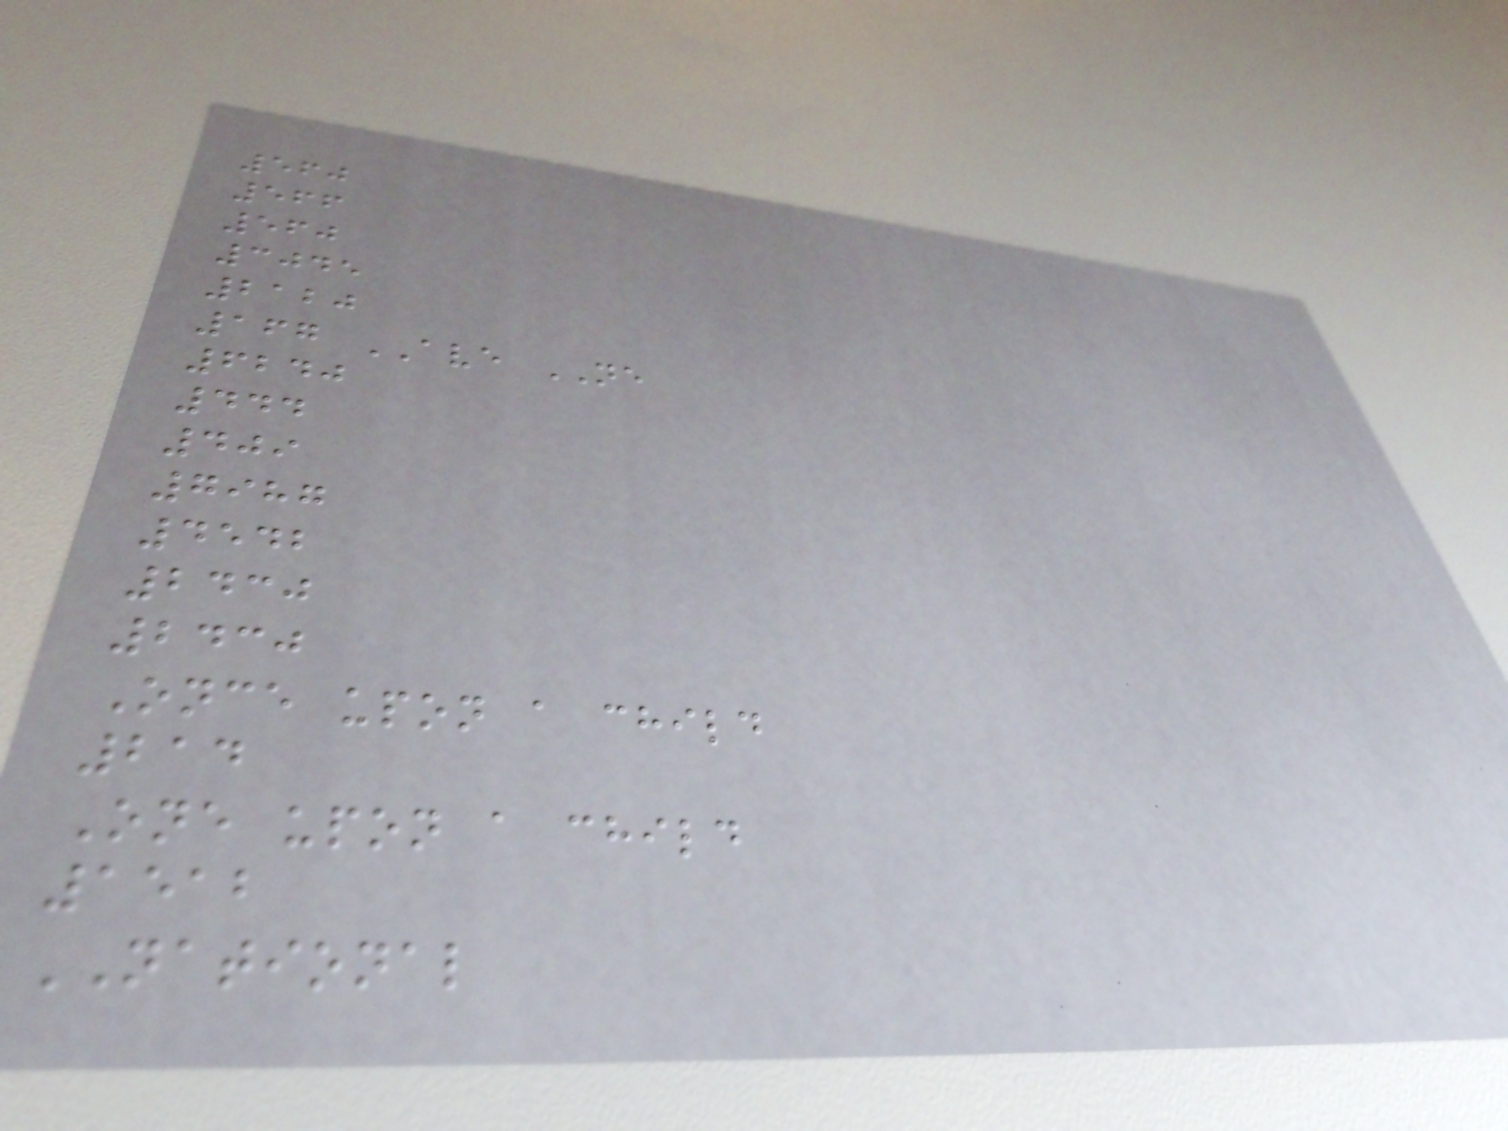560
566
560
3045
2120
167 AVE NE
6240
444
409
7987
4542
2430
2430
Once upon a child
214
One upon a child
1512
NATIONAL
